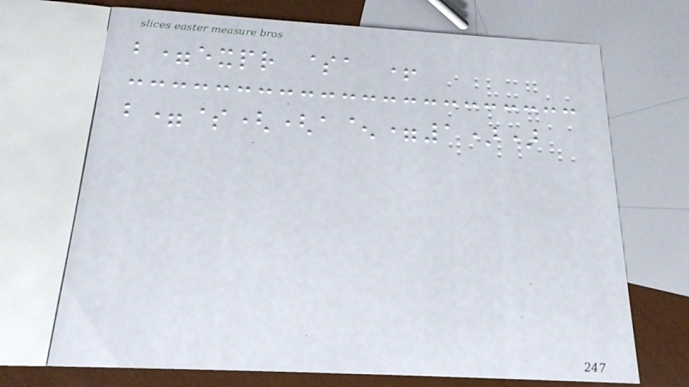b=expr $a +
b=$((a^=1))
